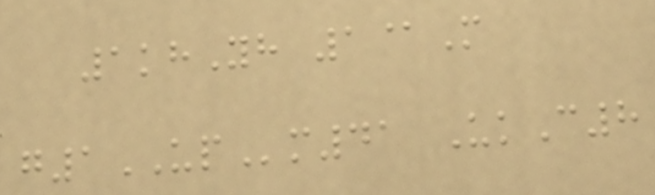1khYh 1@M
g1UPm41 UkC8
